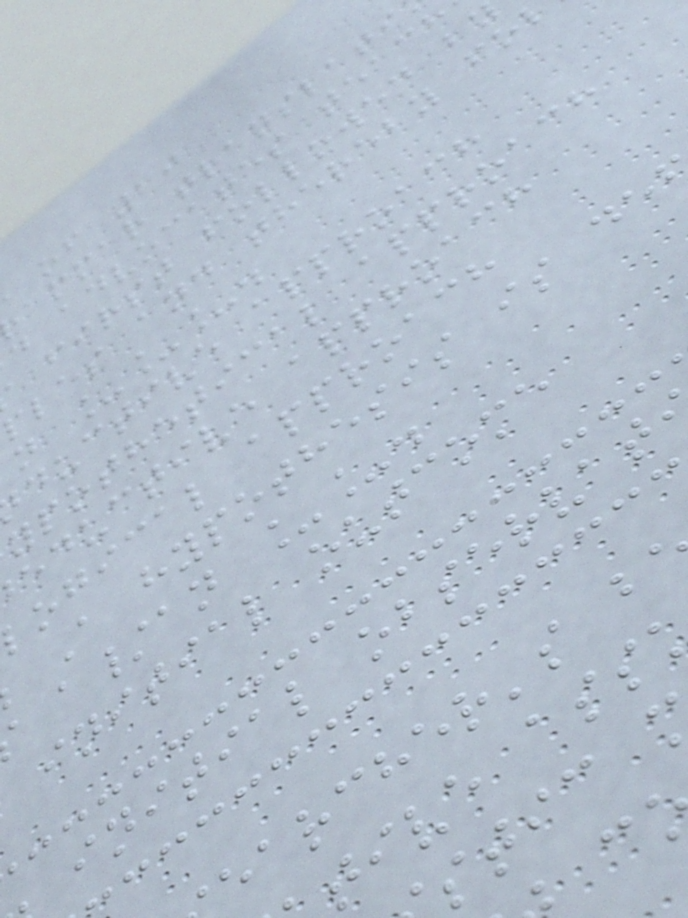of 10
ammar translati
d advocates teach
first followed b
ples and thereby fo
n ___.
ductive approach
ypothetical approach
eductive approach
ogical approach
A hypothesis is de
a/an __.
initial outcome
initial observat
earcher's b
tive ass
